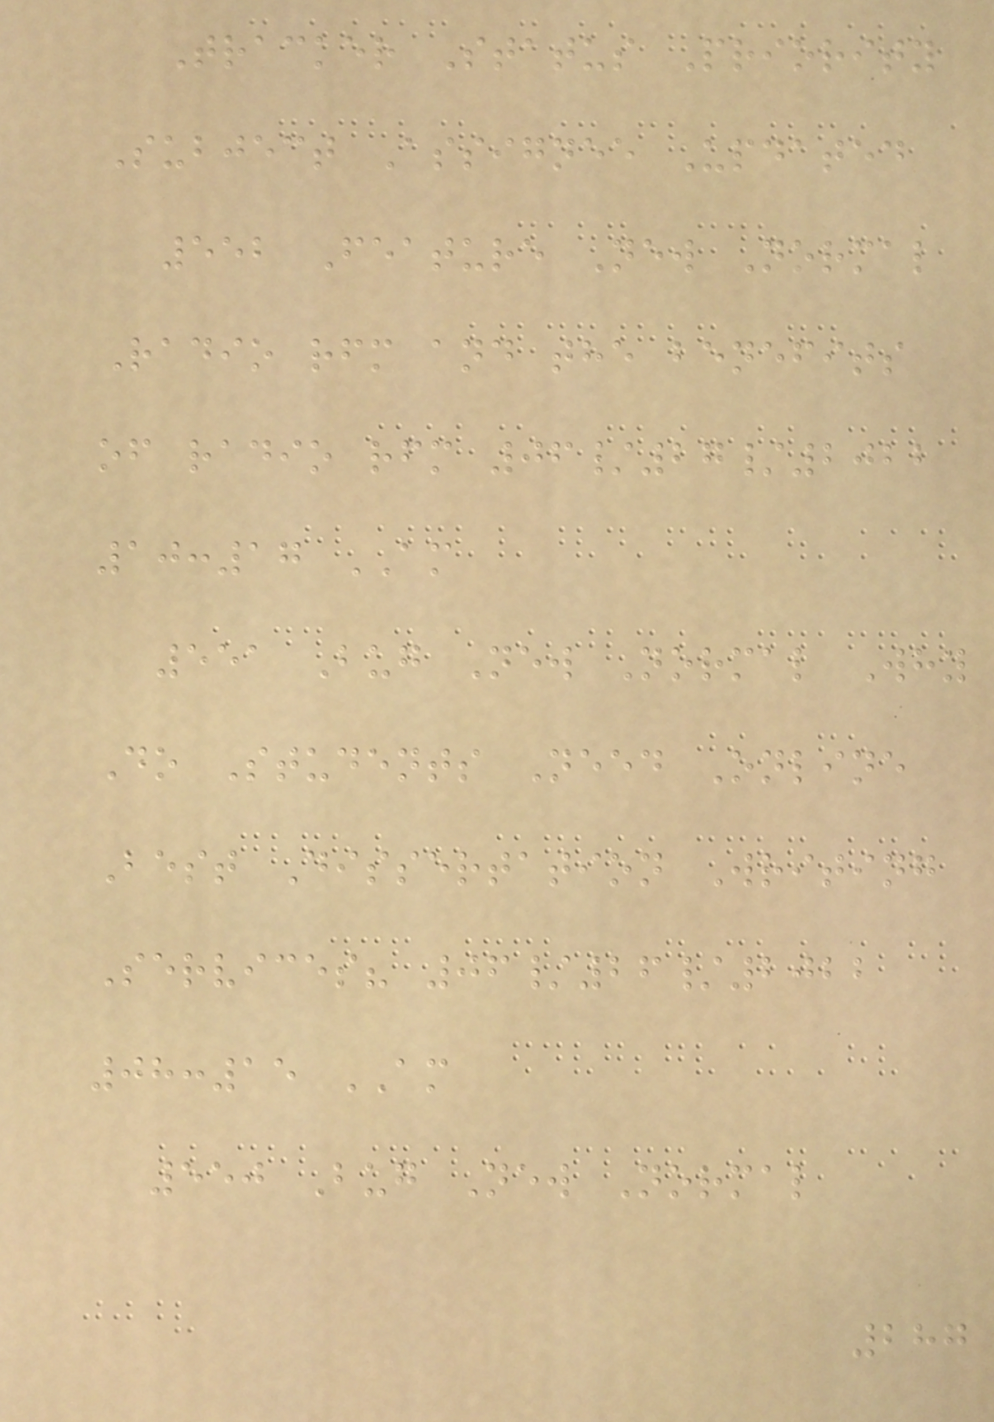Tracker Status Priority
Subject Assignee Updated
552 Feature New Normal
Radio rfm and the benefits
of radio rfm 06/27/2022
10:17 AM
551 Bug New Normal Why
Do Students Need Online
Best Dissertation Writing
Services? 06/26/2022
08:15 AM
550 Bug New Normal
287
